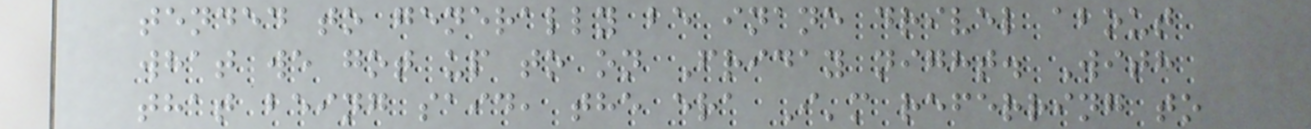tended to generally be inane drivel about
what we got up to on Friday night. With
that being said, the era I'm referring to
